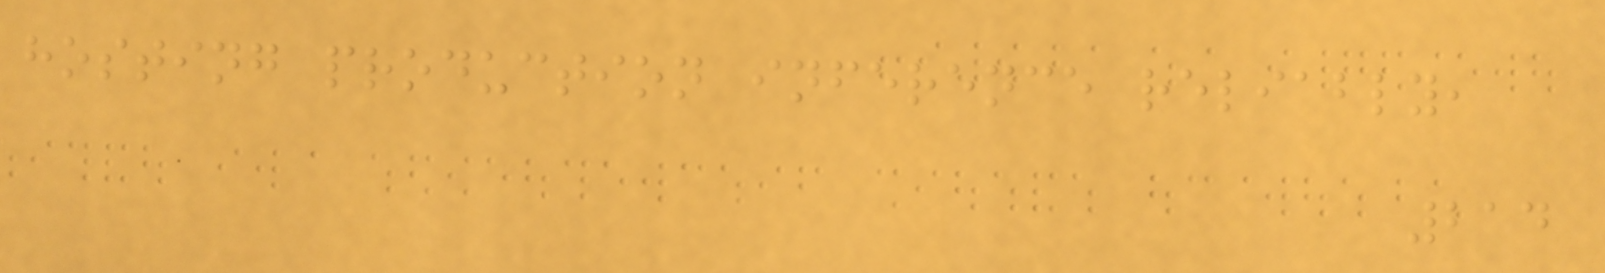hosting production inference reliably,
214
